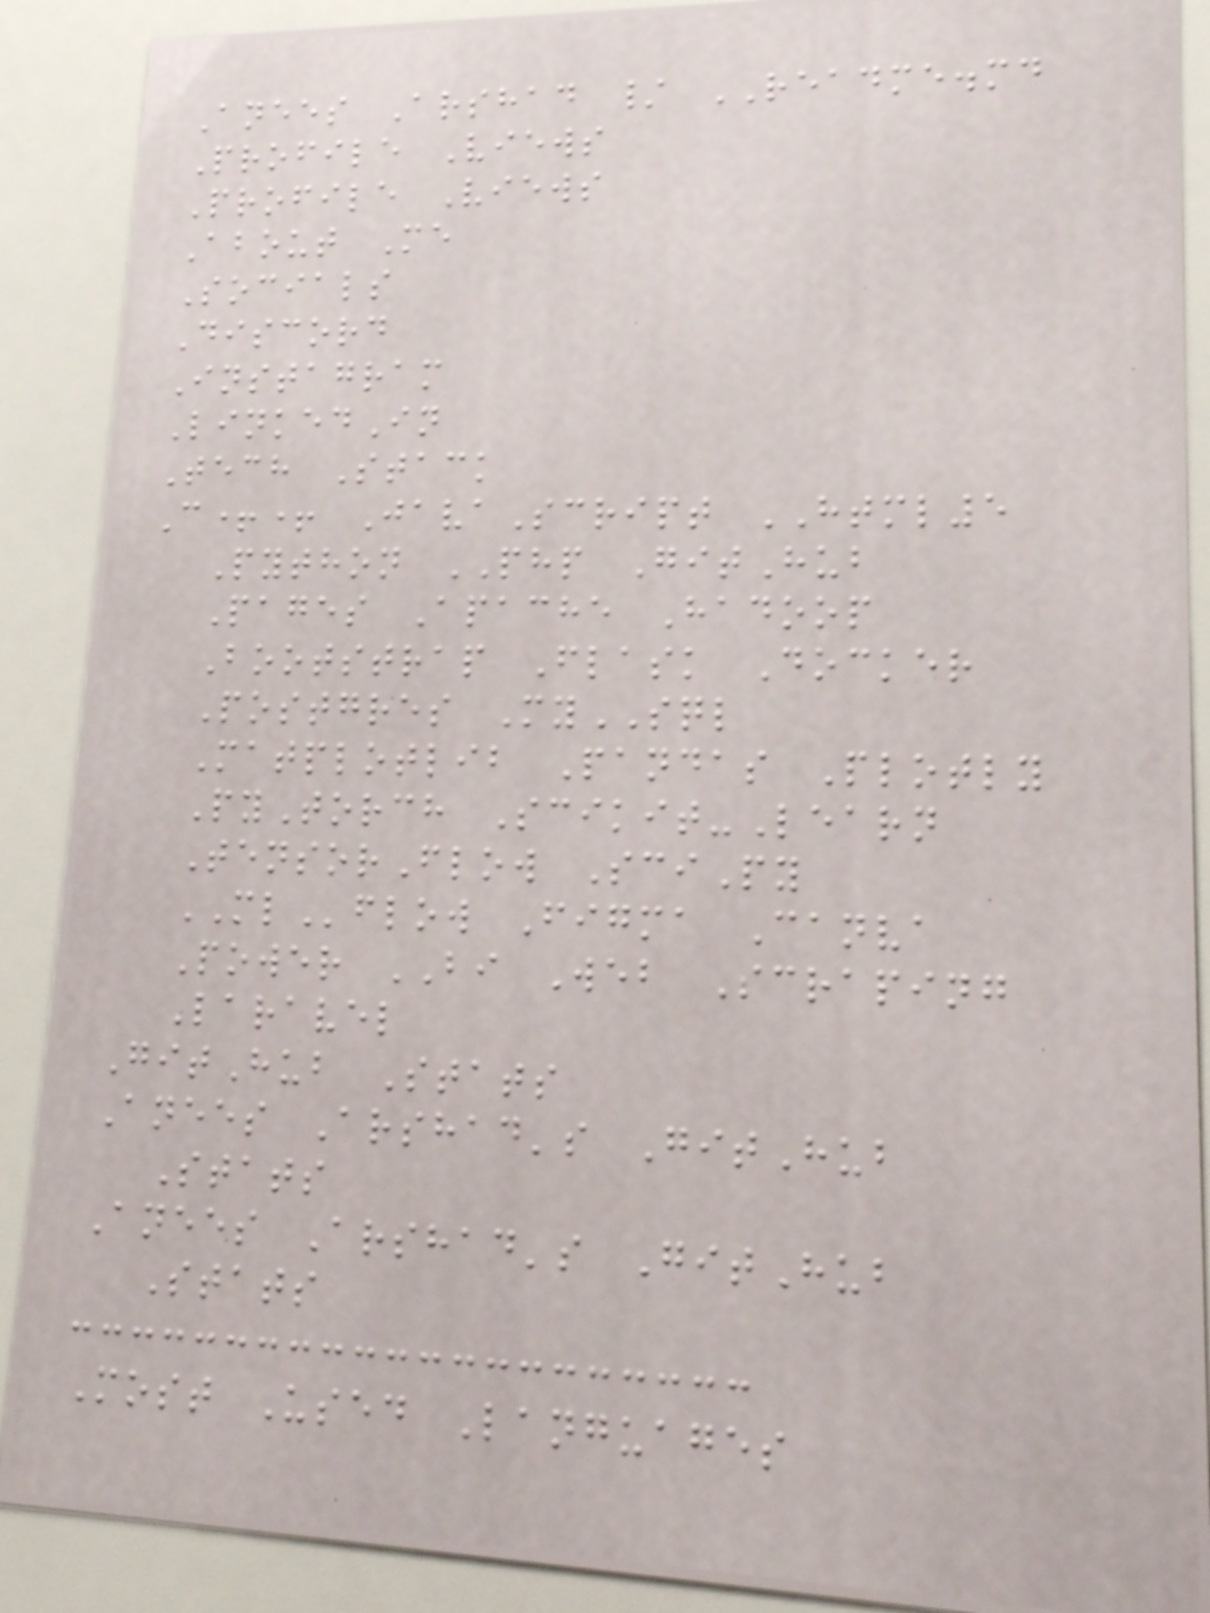Anees Arshad / README.md
Profile Views
Profile Views
About Me
Socials
Discord
Instagram
LinkedIn
Tech Stack
C++ JavaScript HTML5
Python PHP GitHub
Pages Apache Hadoop
Bootstrap Flask Docker
Postgres MySQL
Matplotlib Pandas Plotly
PyTorch Scikit-Learn
TensorFlow SciPy
MLflow Figma Canva
Power BI Web Scraping
Laravel
GitHub Stats
Anees Arshad's GitHub
Stats
Anees Arshad's GitHub
Stats
Most Used Languages
